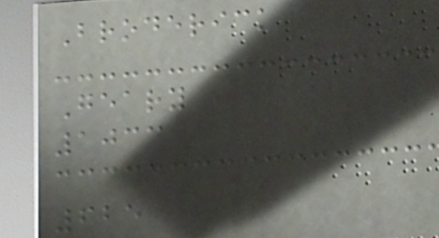Broderick
Geary
1033
625
